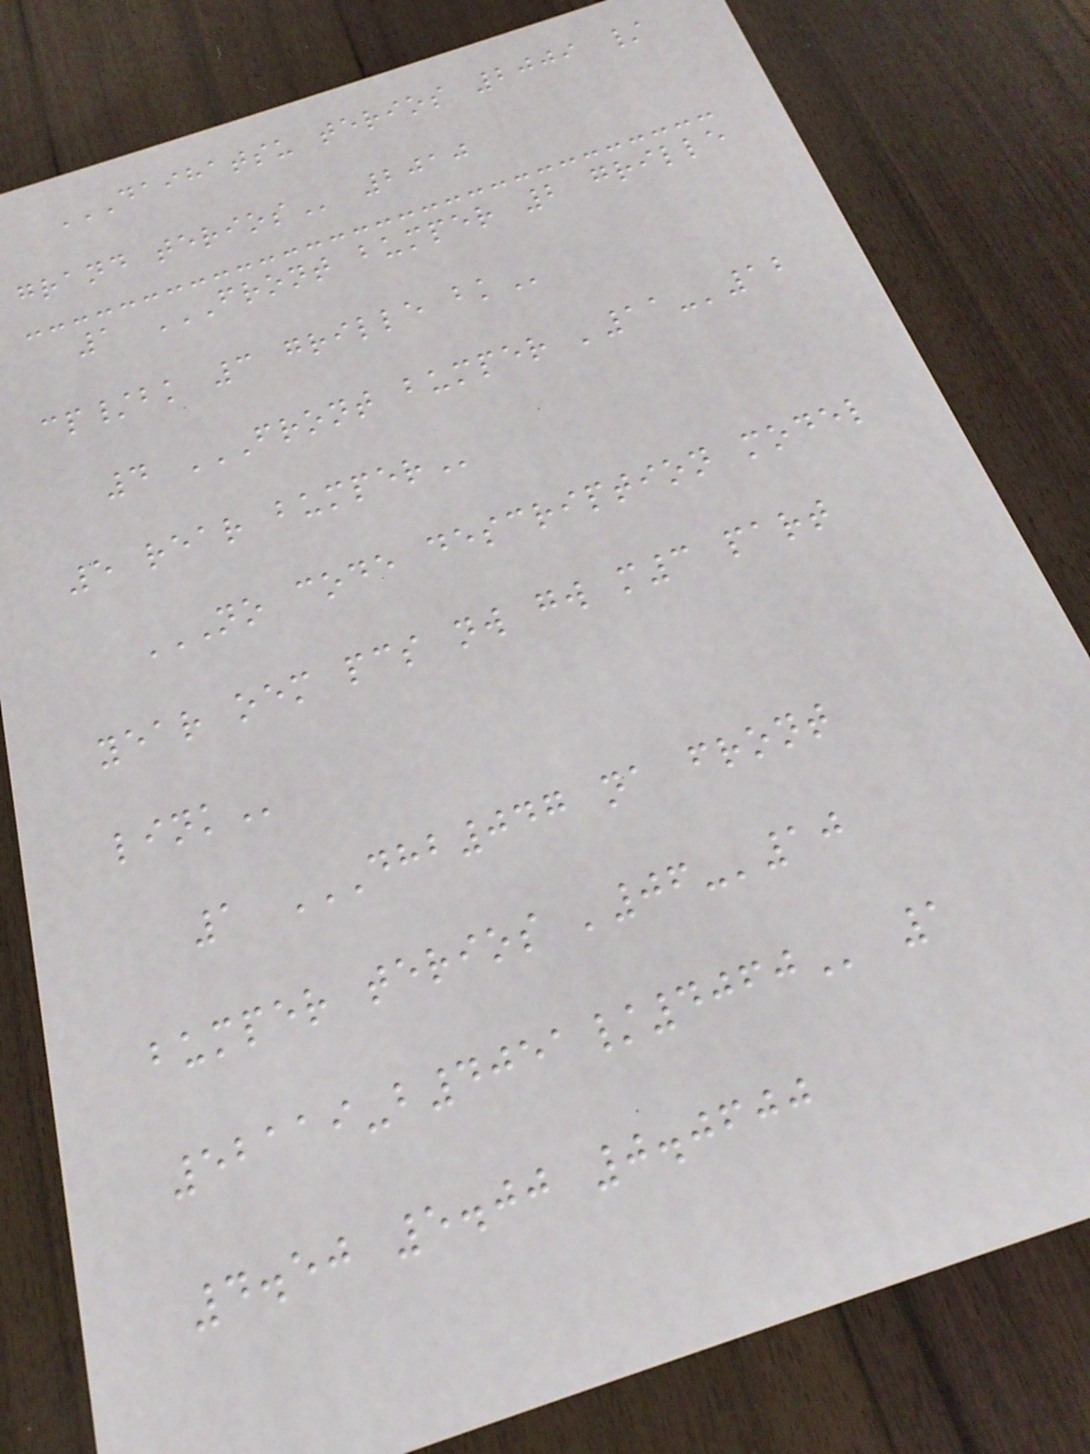DAIHATSU TERIOS 2009 /
GRAND TERIOS 2010
1 FRONT BUMPER 2 GRILLE
CP/BK 3 GRILLE BK
4 FRONT BUMPER '11-'12
5 REAR BUMPER
NO CODE DESCRIPTION MODEL
YEAR OEM PCS NW GW M3 PART
LINK
1 DHB047 NA FRONT
BUMPER TERIOS '06-'10
52119-B4051/4060 1
4.50 5.00 0.0600
